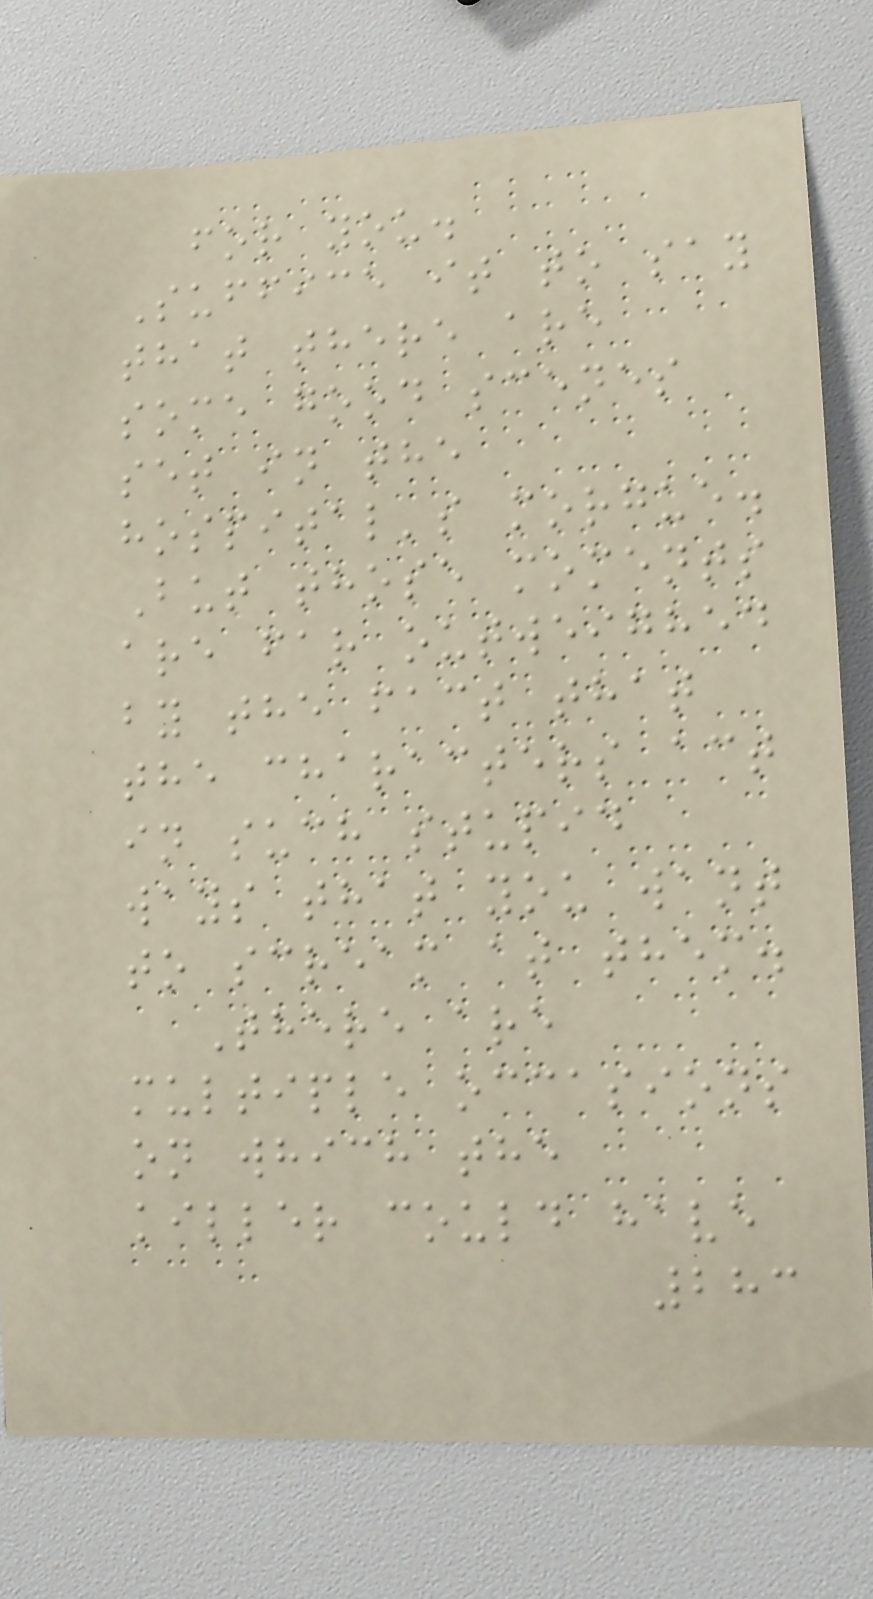for you.
Suffice it to say
that there are
some good scenes
set in the
hospital's morgue.
But those moments
are far outweighed
by the fact that
the characters act
in such stupid
ways that you want
to scream at them.
There are
multiple occasions
on which the
killer could have
283
